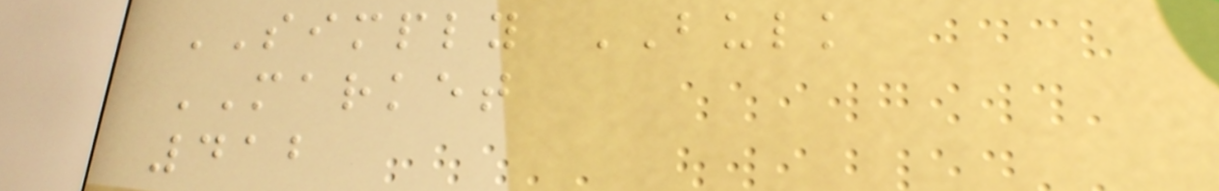SIMPLY BULK
MARKET
412
